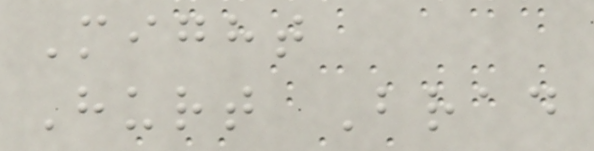Might
Hurt Brad
